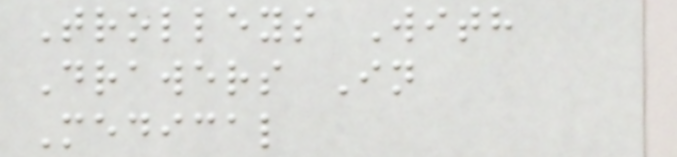Trolleys With
Drawers In
Medical
